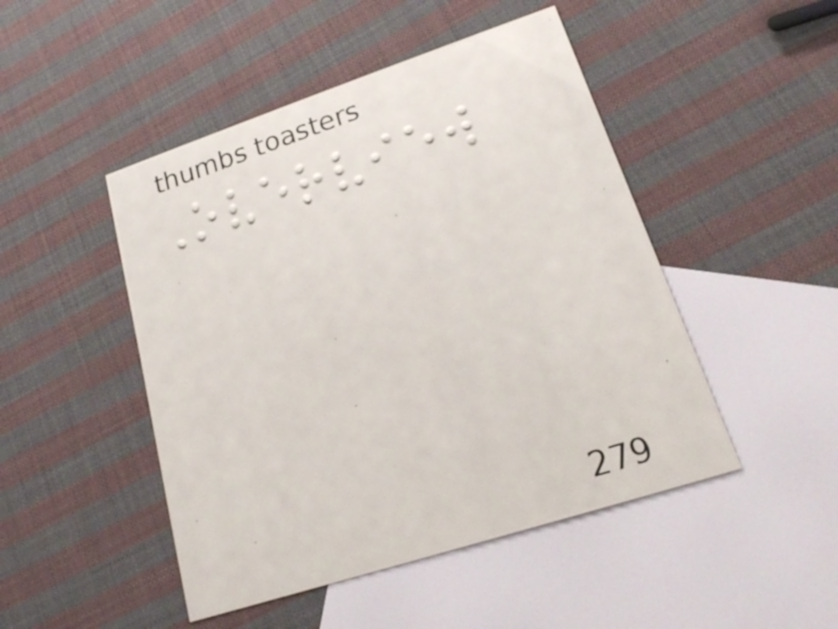Overview
